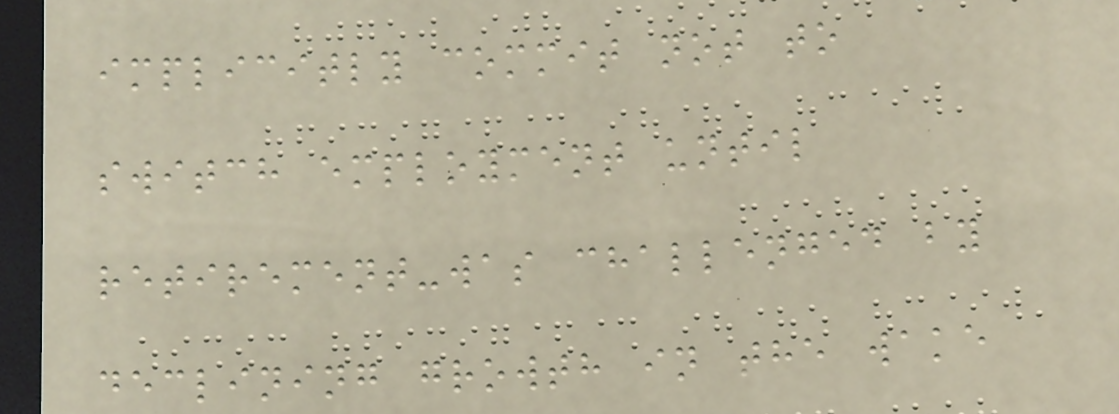implicitly commit not to
switch employment until
retirement-was challenged by
declining growth in the wake
